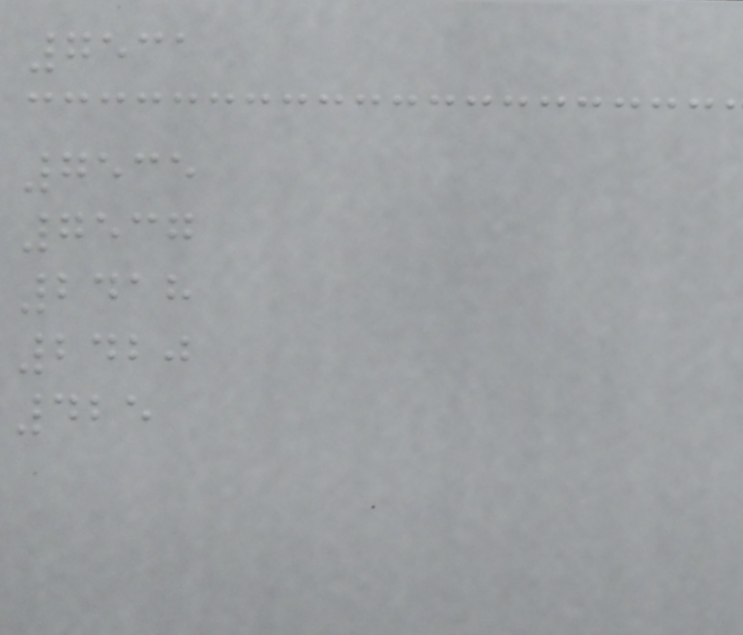7531
7535
7537
2418
2420
425
